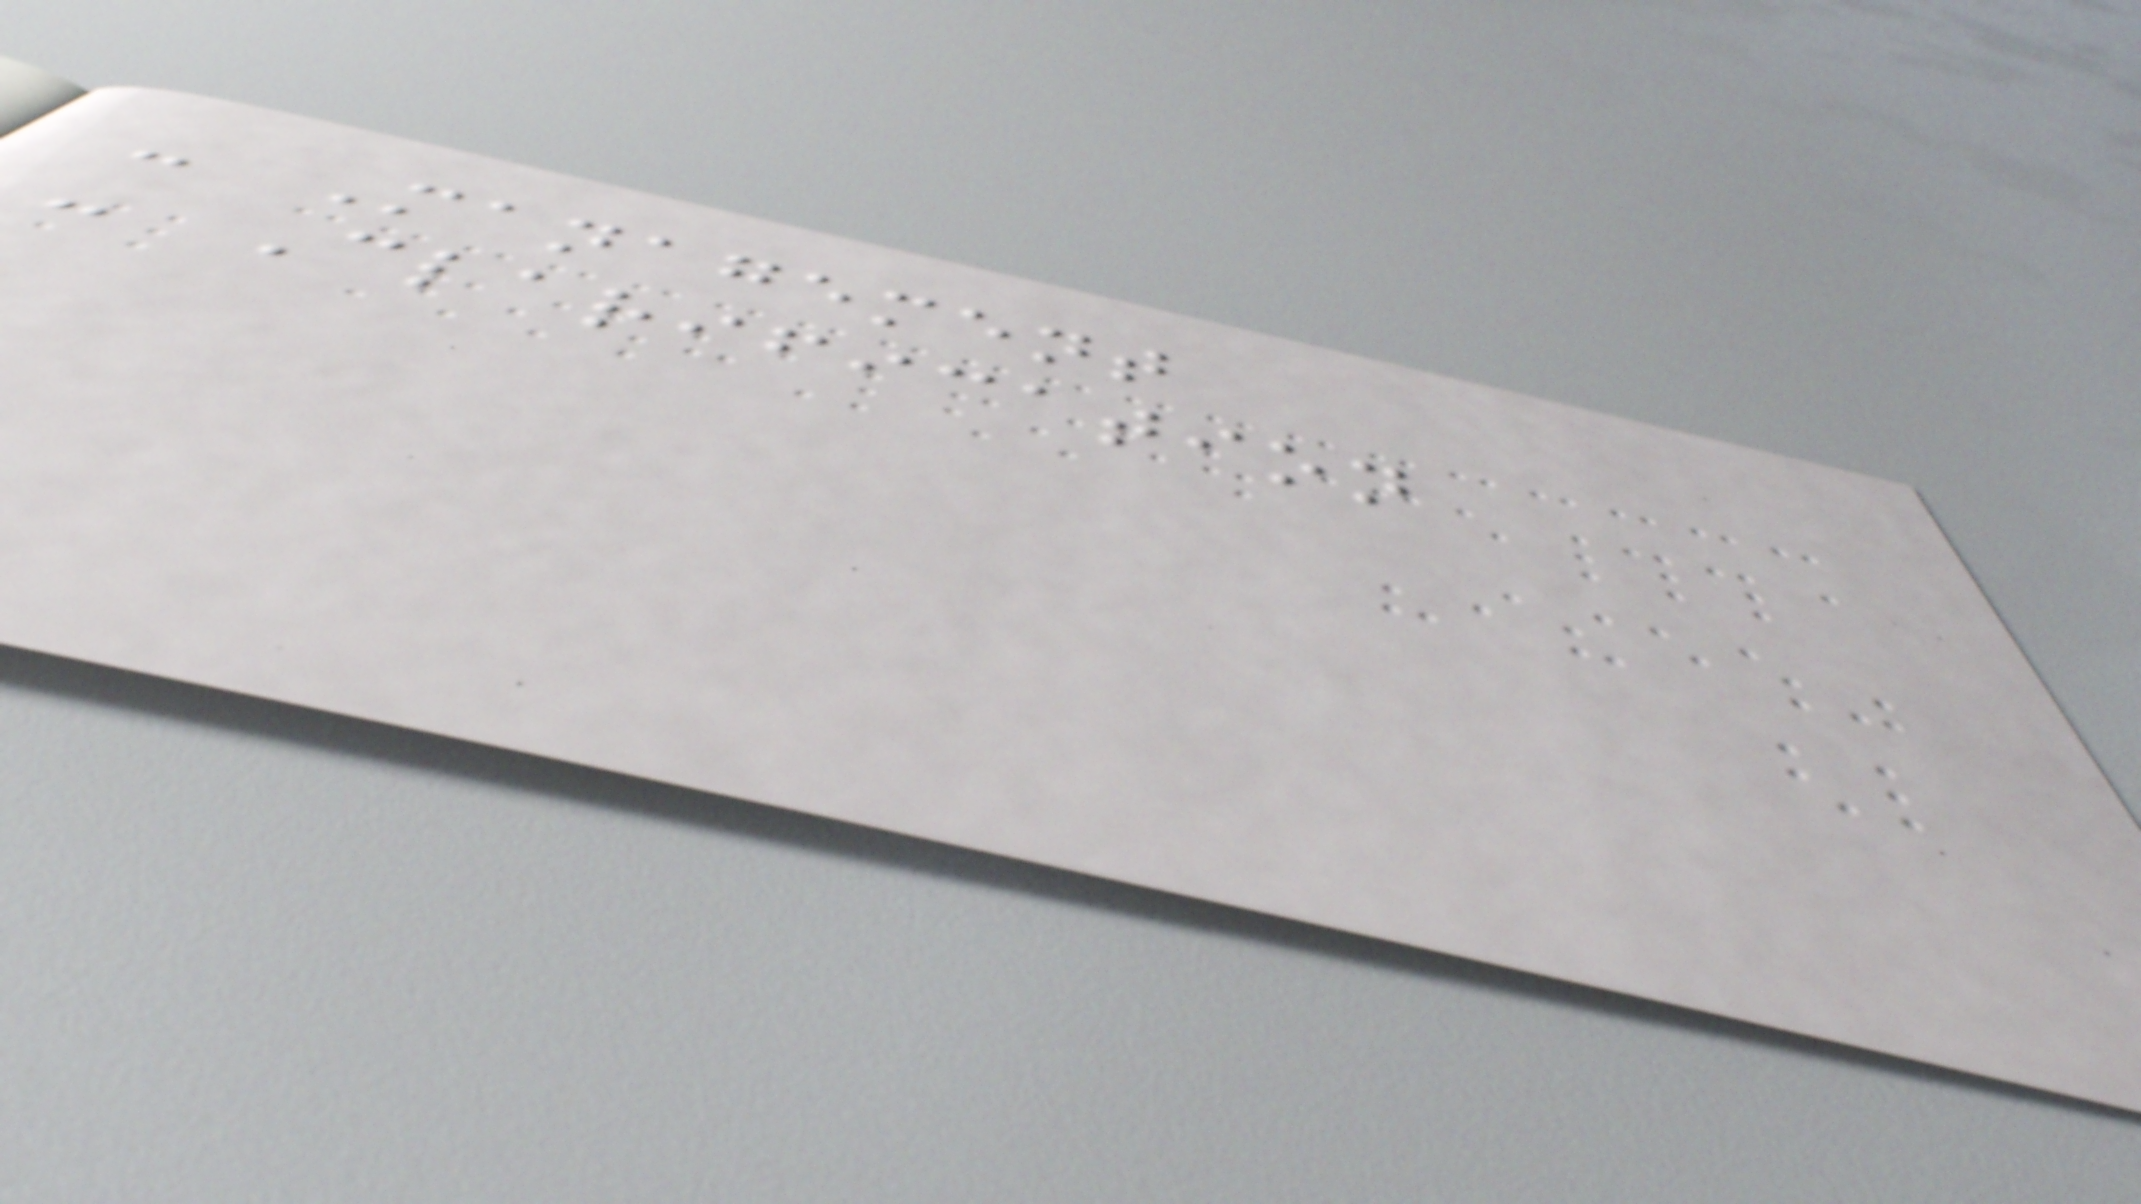- Management
- Clarification
